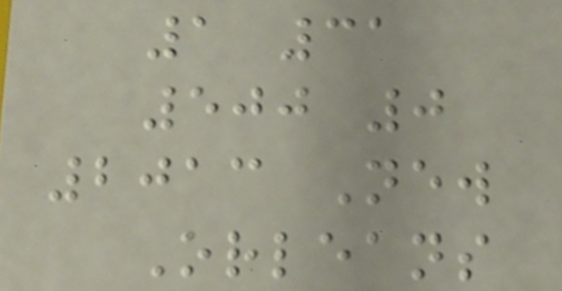1 31
500 0
2013 New
Orleans
